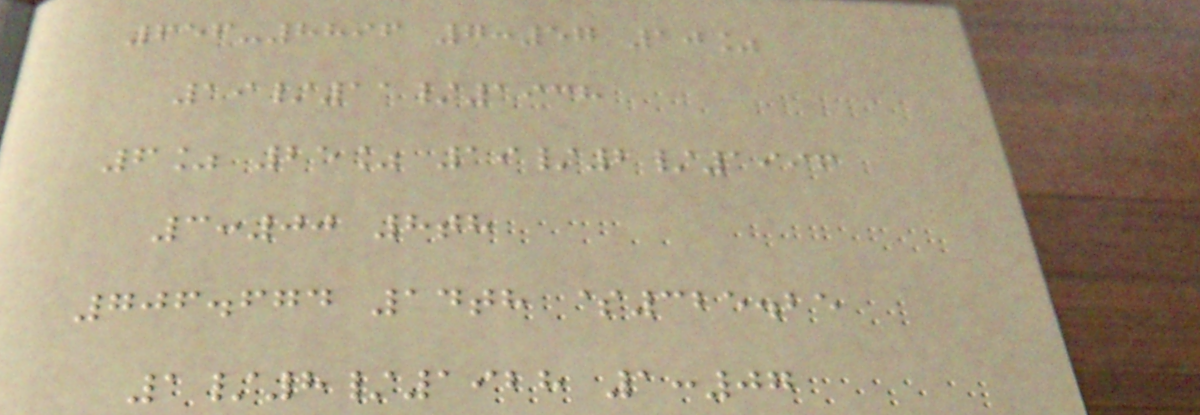656-8896 7:57 10%
19/11/1938
6% 25% 19/2/1996
3:00 8th
706.674 14th $325.25
1/8/1928 1:07
